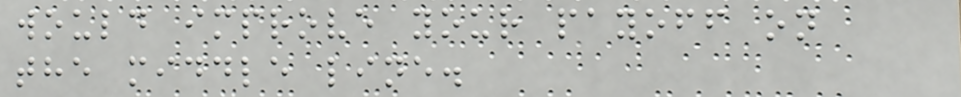would improve your payoff on
the middle line.
